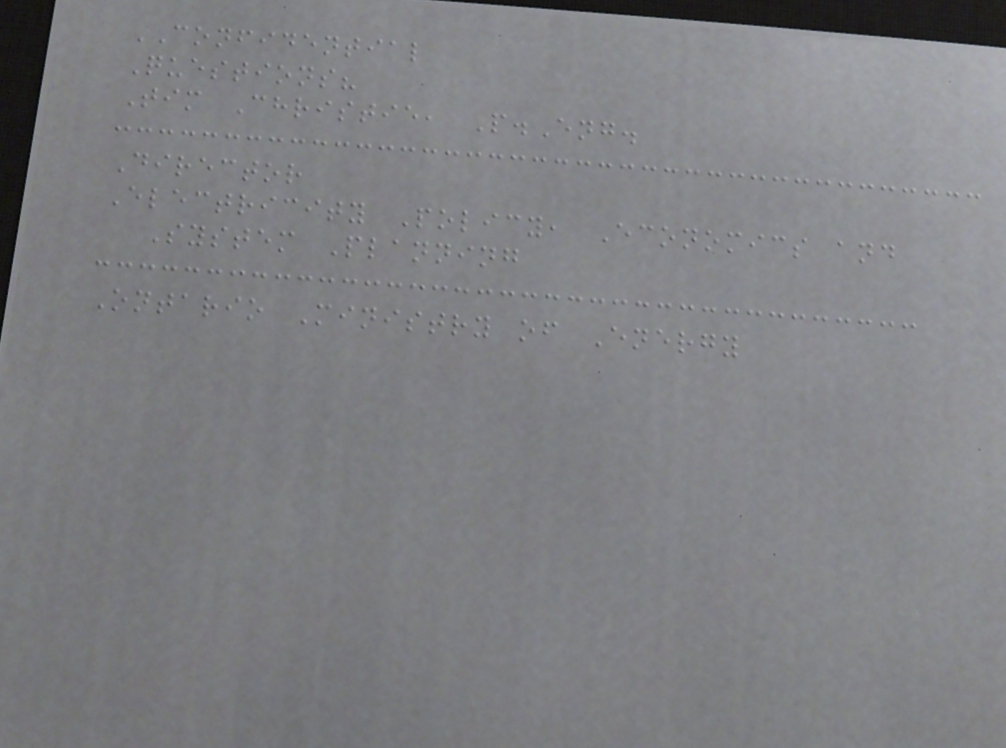CONFIDENTIAL
Questions?
Tim Christie, P.Eng.
Director
Electricity Policy, Economics and
System Planning
Ontario Ministry of Energy
